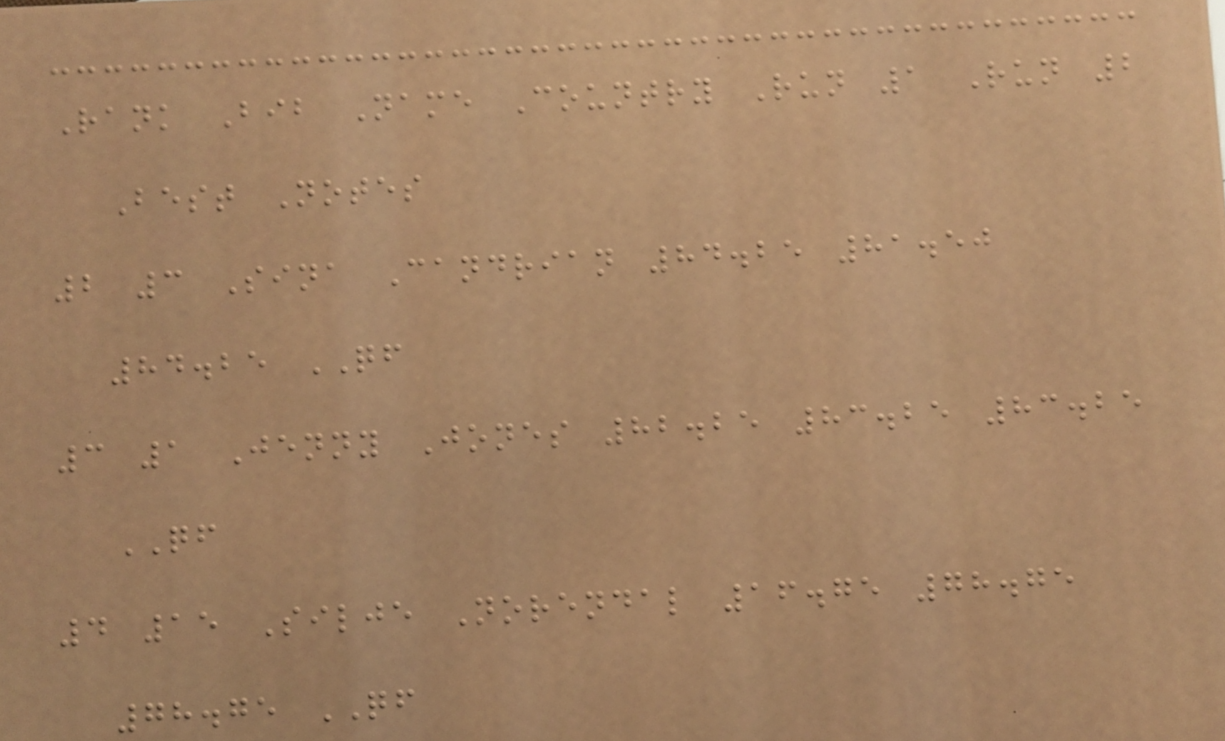Rank Bib Name Country Run 1 Run 2
Best Notes
2 3 Sina Candrian 84.25 81.50
84.25 QF
3 1 Jenny Jones 82.25 83.25 83.25
QF
4 15 Silje Norendal 16.75 78.75
78.75 QF
